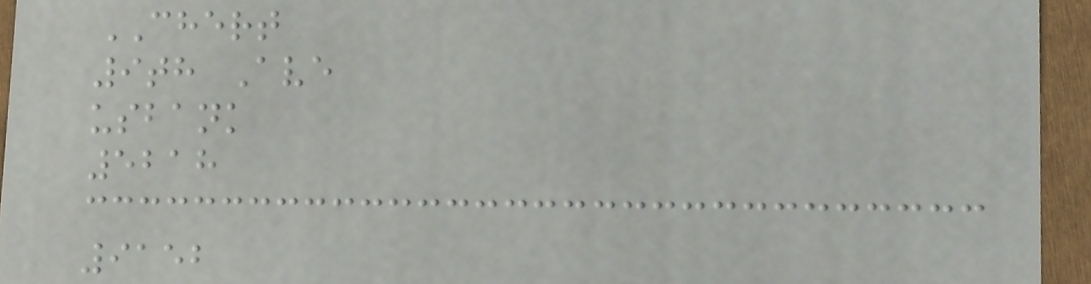CHERT
9th Ave
usbank
5218
9152
